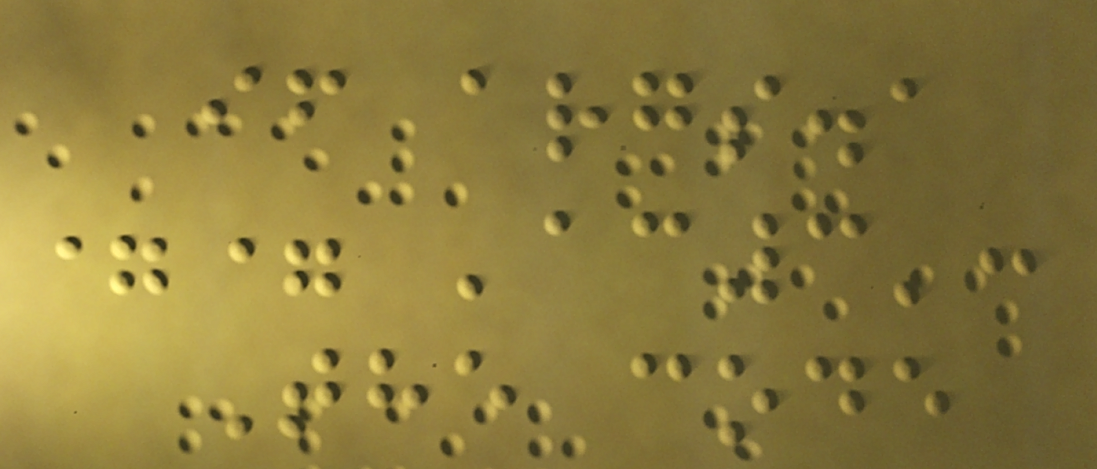if args.a
== 'ac3':
The code
